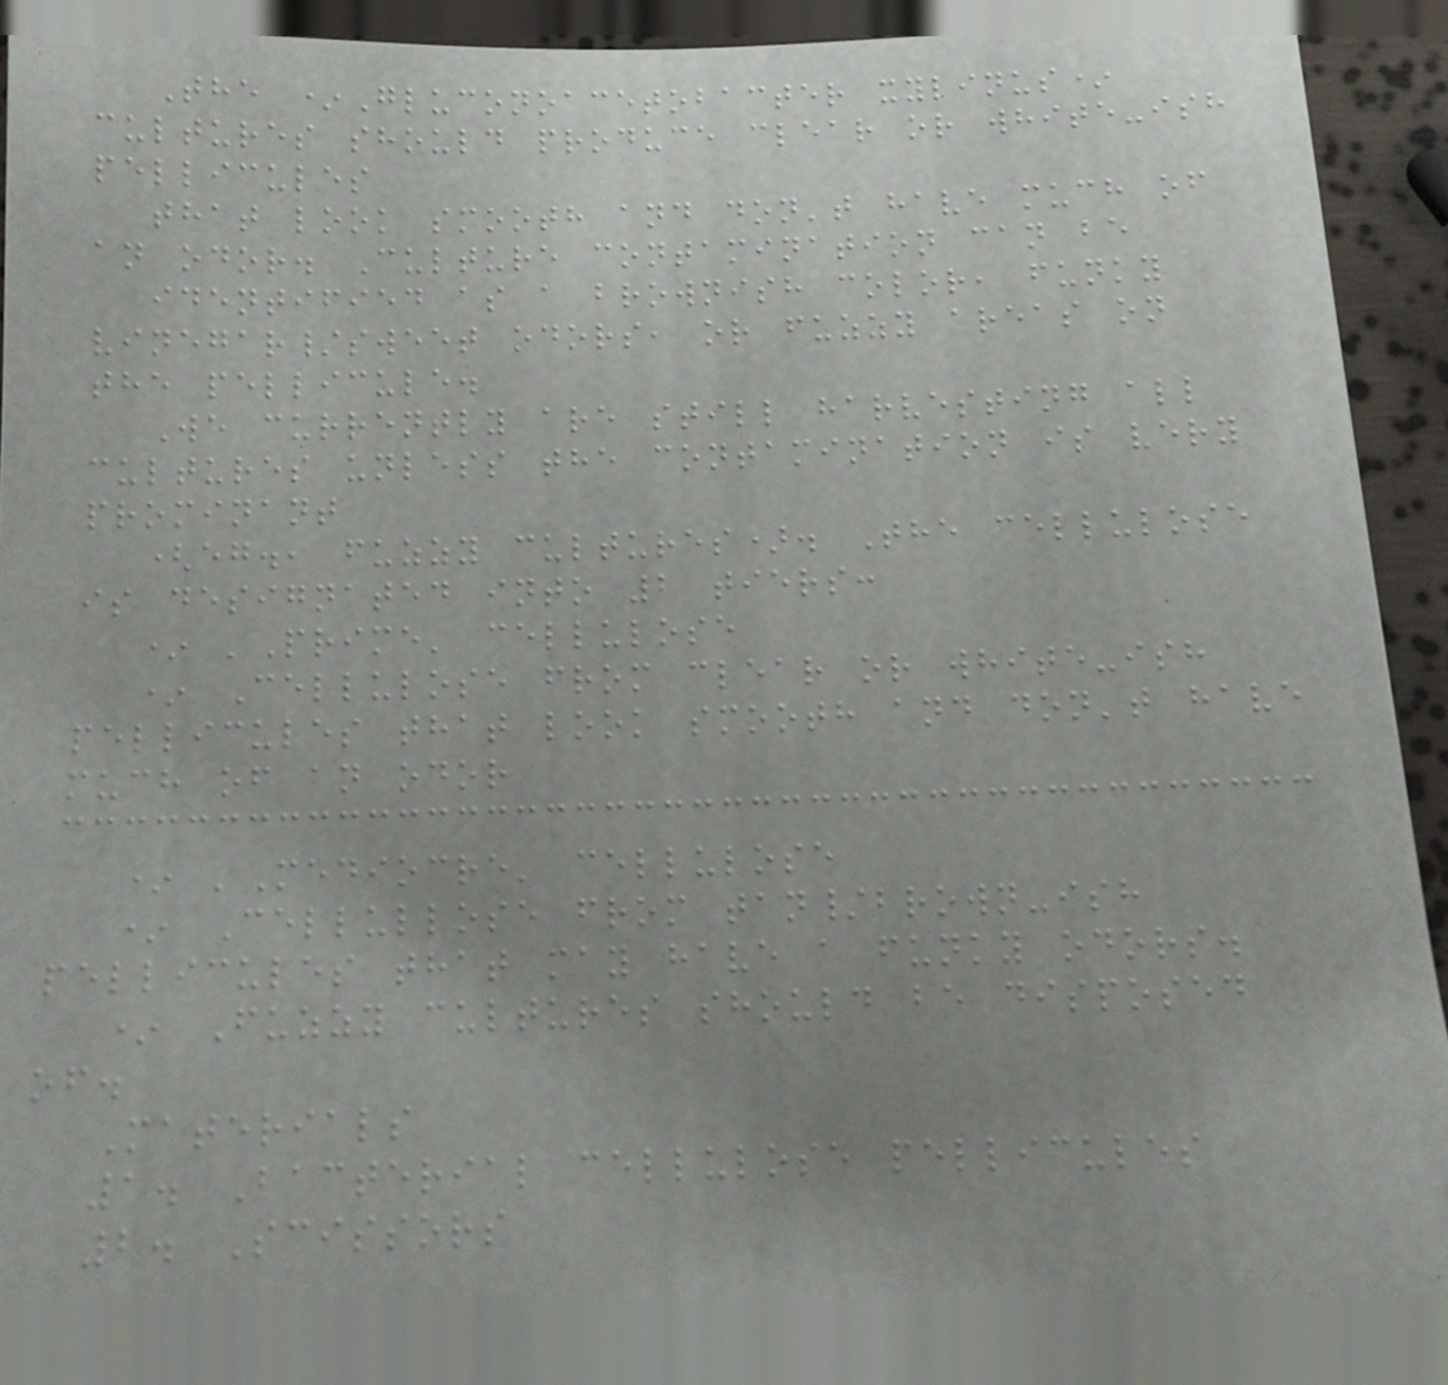The *Gluconoacetobacter xylinus*
cultures should produce clear or white-ish
pellicules
that look smooth and don't have much of
an odor. Culture contamination can be
identified as a brownish color, funky
vinegar/sweet odors, or fuzzy areas on
the pellicule.
We currently are still harvesting all
cultures unless the contamination is very
prominant
(eg., fuzzy cultures). The cellulose
is designated into 2 tiers:
* 'Prime' cellulose
* Cellulose from clear or white-ish
pellicules that look smooth and don't have
much of an odor
* 'Mediocre' cellulose
* Cellullose from tan/brown-ish
pellicules that may have a funky odors.
* Fuzzy cultures should be disposed
of.
Materials
1. Bacterial cellulose pellicules
2. Scissors
